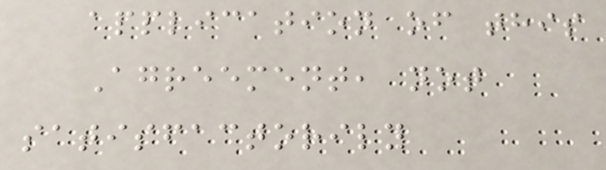application of this
Agreement, not
satisfactorily
